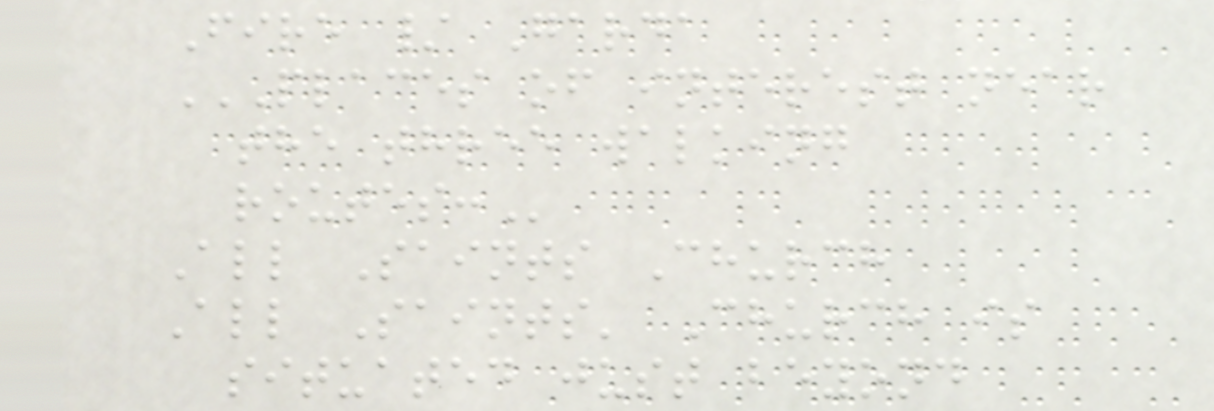Fire / Garda
PLACES OF INTEREST NEAR
THE THREE WALKING
ROUTES:
All Saints Church
All Saints' Church is
situated just beyond
